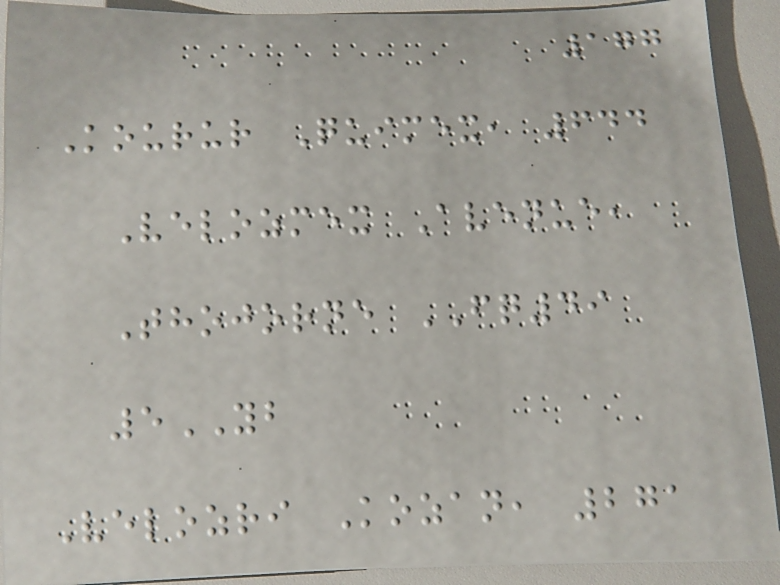177
Kourur Quimex, 644
Velozmex Avenue,
Thojorne FQ49
5YB
Velozri Kozan, 271
